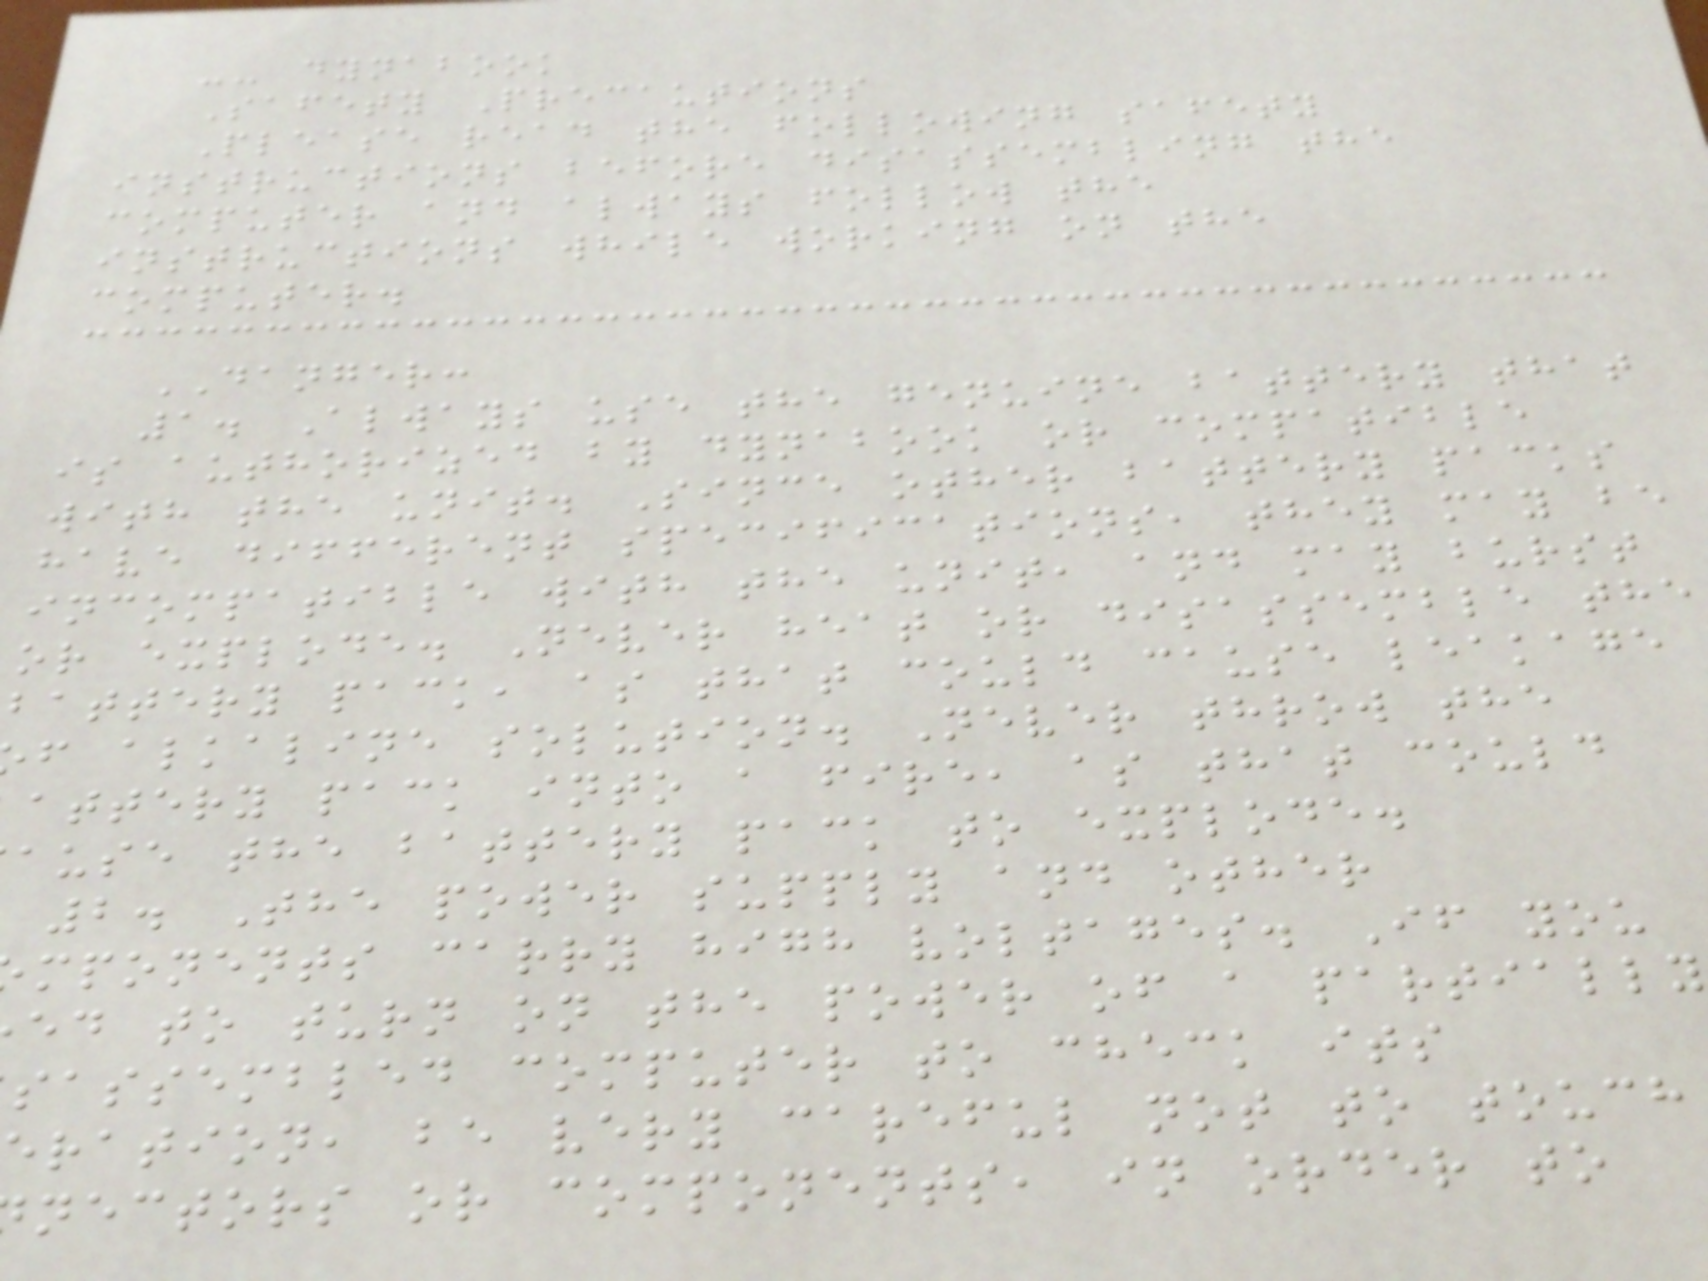-- dynabook
Safety Precautions
Please read the following safety
instructions before disassembling the
computer and always follow the
instructions while working on the
computer.
DANGER:
1. Always use the genuine battery that
is authorized by dynabook or compatible
with the unit. Since other battery packs
have different specifications, they may be
incompatible with the unit, and may burst
or explode. Never heat or disassemble the
battery pack, as that could cause leakage
f alkaline solution. Never throw the
attery pack into a fire, as that could
ause the battery pack to explode.
2. The power supply and other
mponents carry high voltages. If you
ed to turn on the power of a partially
sassembled computer to check its
eration, be very careful not to touch
nectors or components, in order to
